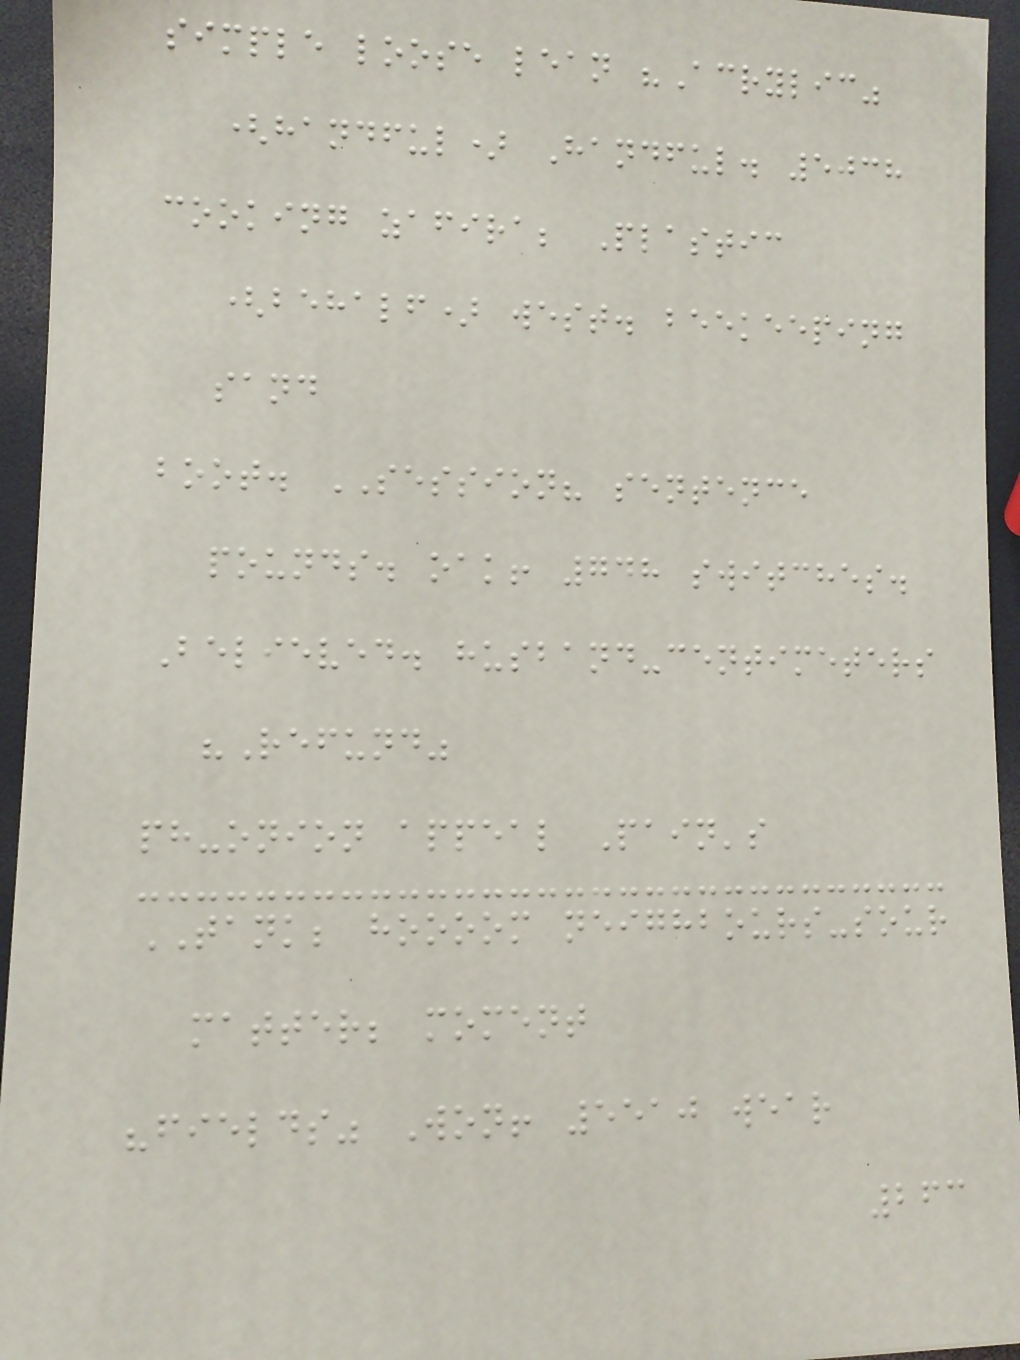simple loose lean "Acrylic"
(handful) Handful. 5038
cooking zafira; Plastic
(behalf) west. beekeeping
sand
boot. SESSION? sentence
pounds. oak! 748 switches.
Believed. husband-centimeters
"Refund"
ph-onion appeal Pain's
TANK; hoooom neighbours-sour
matter; moment
"fields" Won! 5510 wear
263
